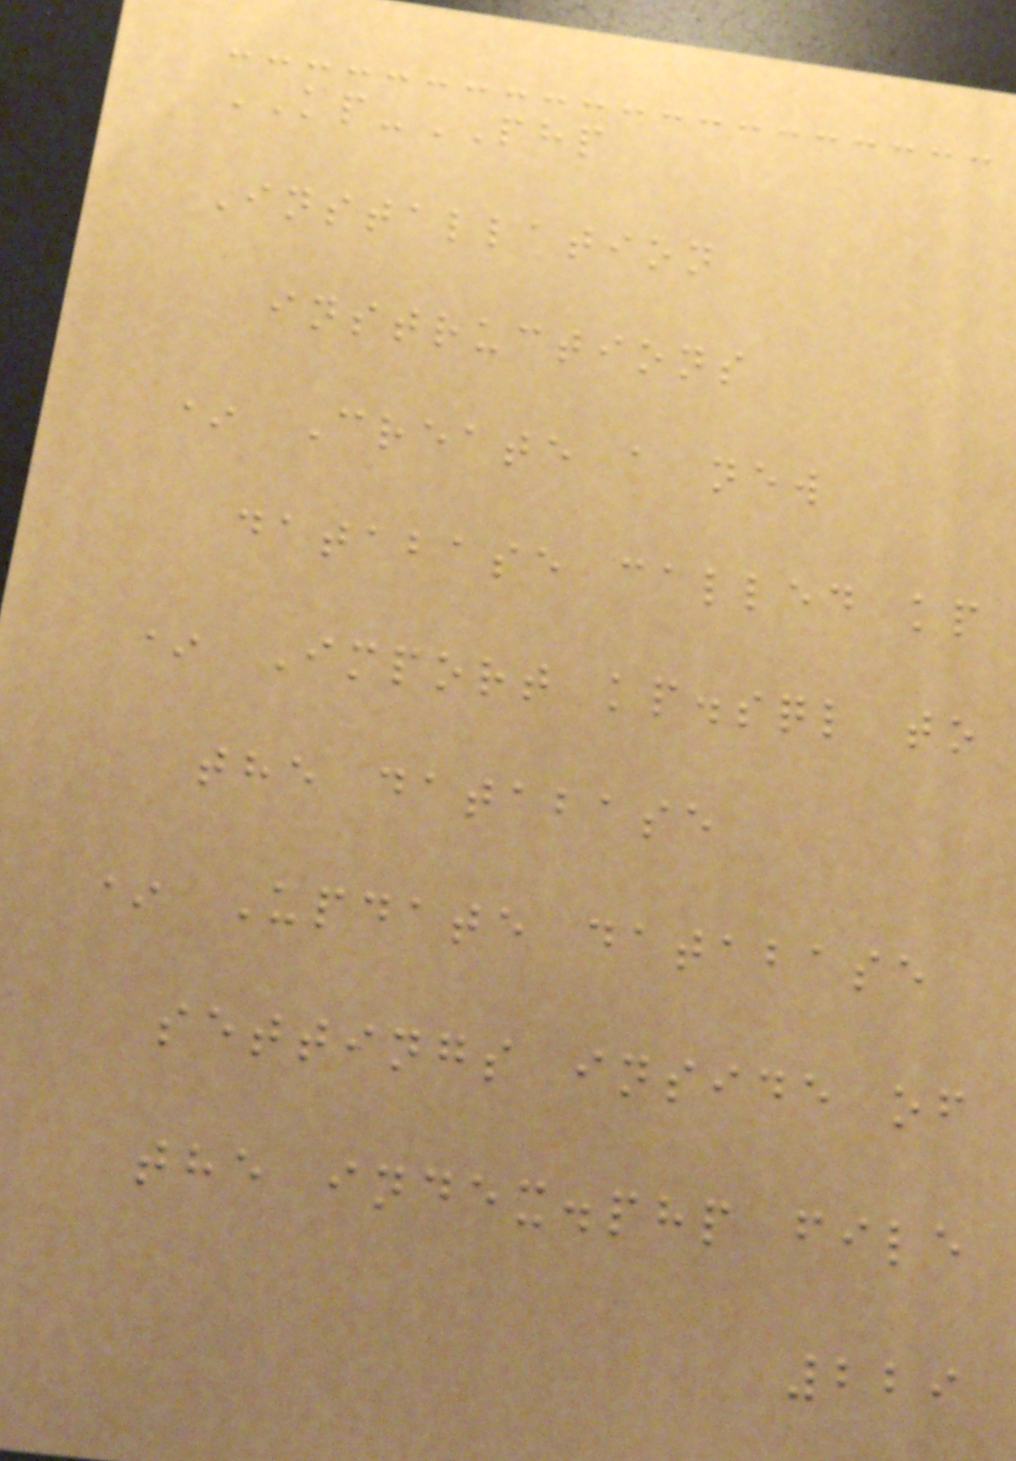KP-PHP
Installation
instructions
* Create a new
database called kp
* Import kp.sql to
the database
* Update database
settings inside of
the index.php file
229
